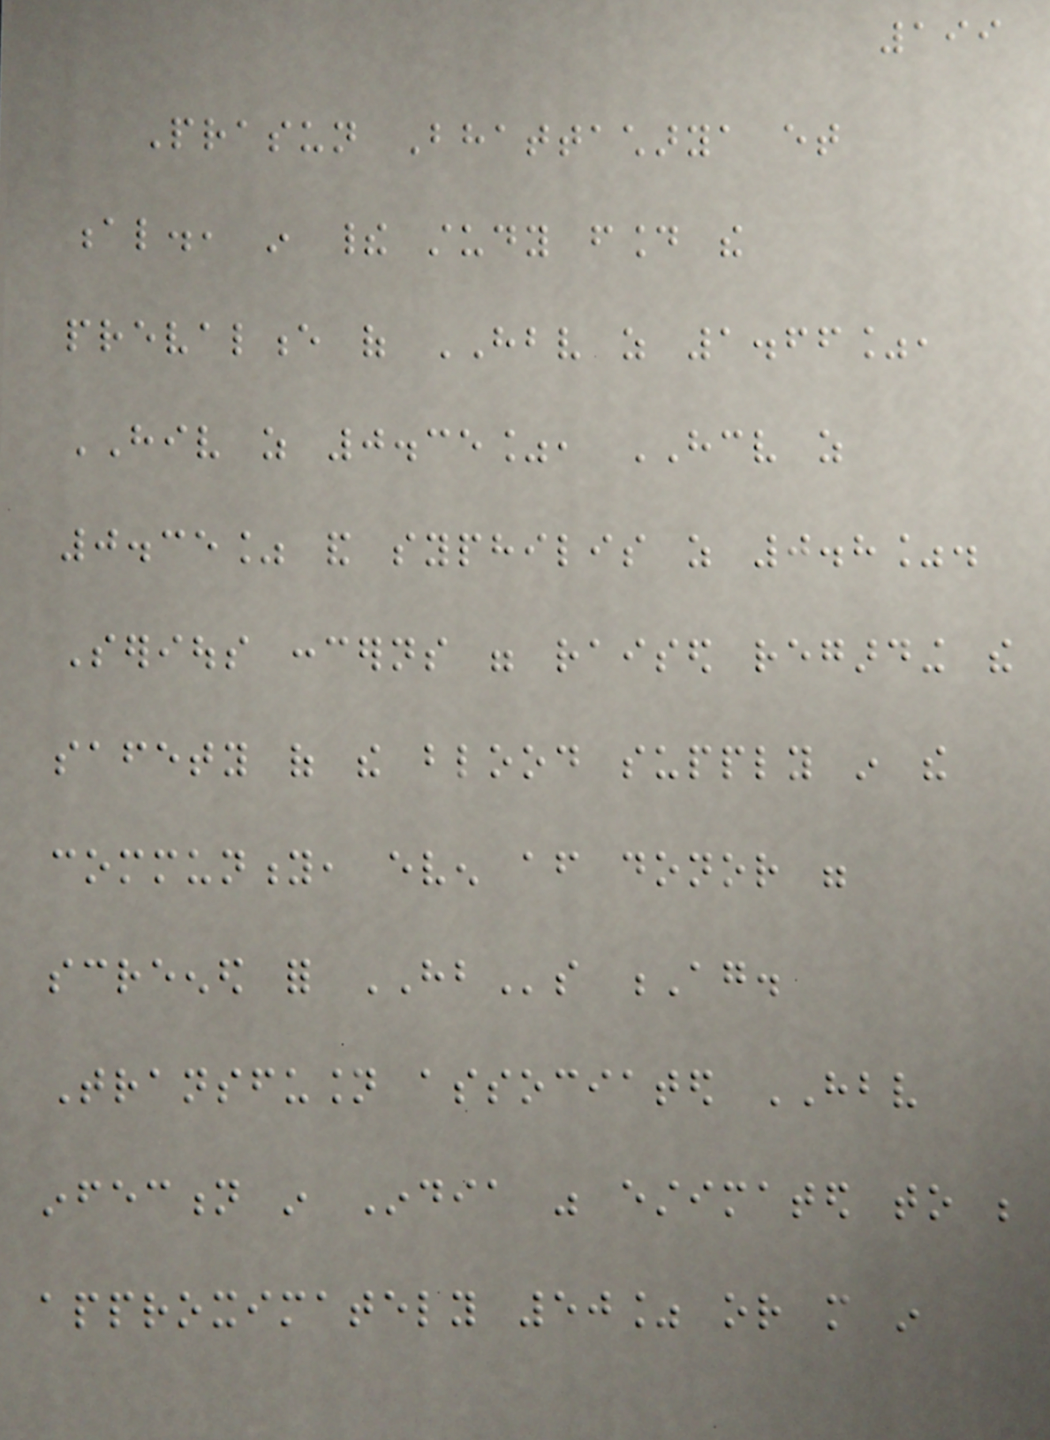199
Prasun Bhattacharya et
al., in their study found the
prevalence of HBV as 1.66%,
HIV as 0.35%, HCV as
0.35% and syphilis as 0.8%.
Serious concerns were raised regarding the
safety of the blood supply in the
community, even after donor were
screened for HBs Ag.
Transfusion associated HBV
infection in India was estimated to be
approximately 50% or more in
